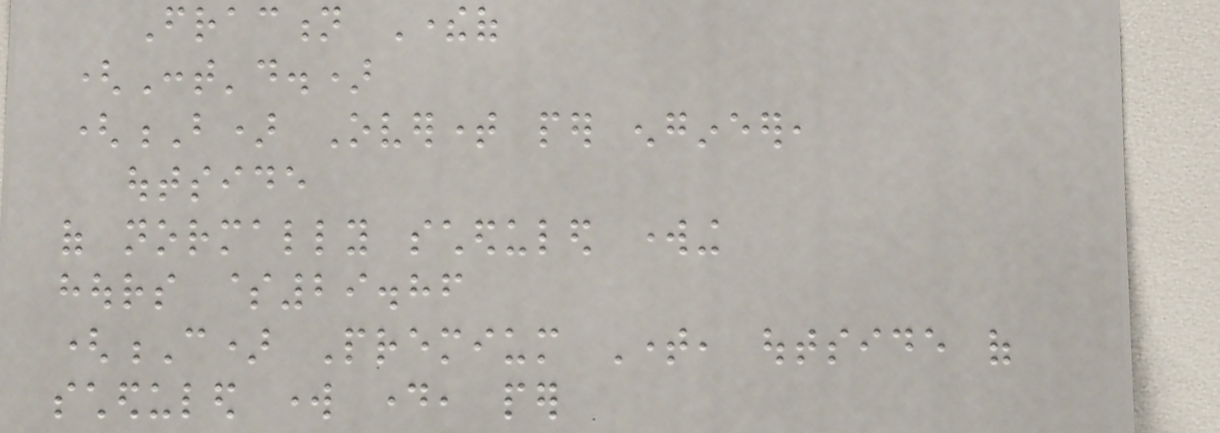Fraction Thereof
(Cont'd.)
(B) Overtime per engineer,
outside
of normally scheduled working
hours $29.86
(C) Premium Time, outside of
scheduled work day, per
